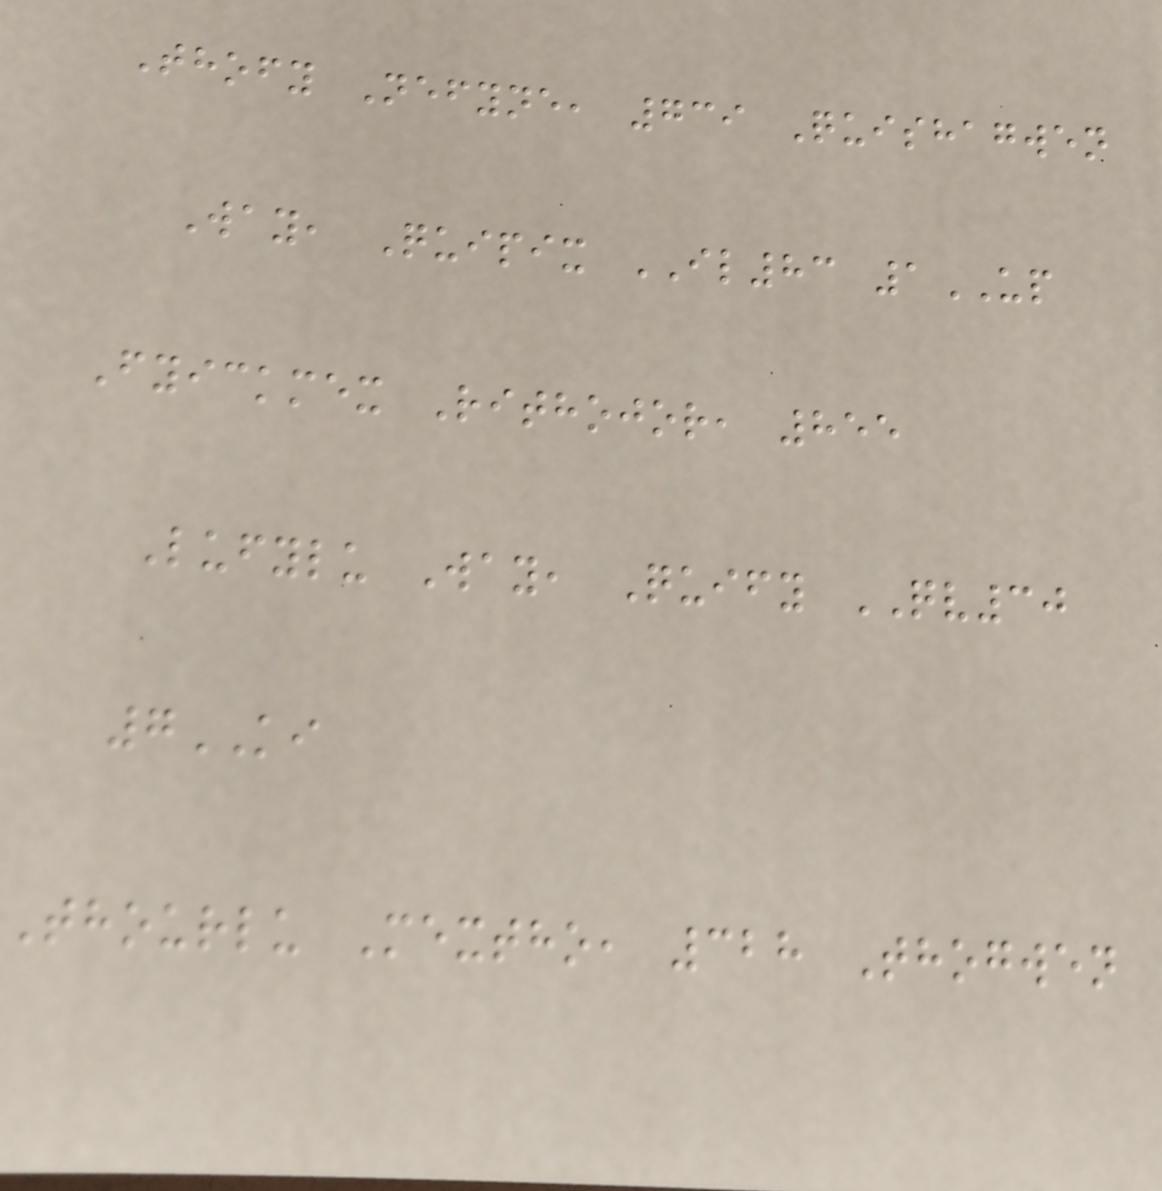Thofy Nefyne, 739 Quishagwen
Way, Quipix IL83 1UP
Fyickmex Rithojor, 855
Lufylu Way, Quify QV30
7KI
Thourlu Mextho, 328 Thogwen
